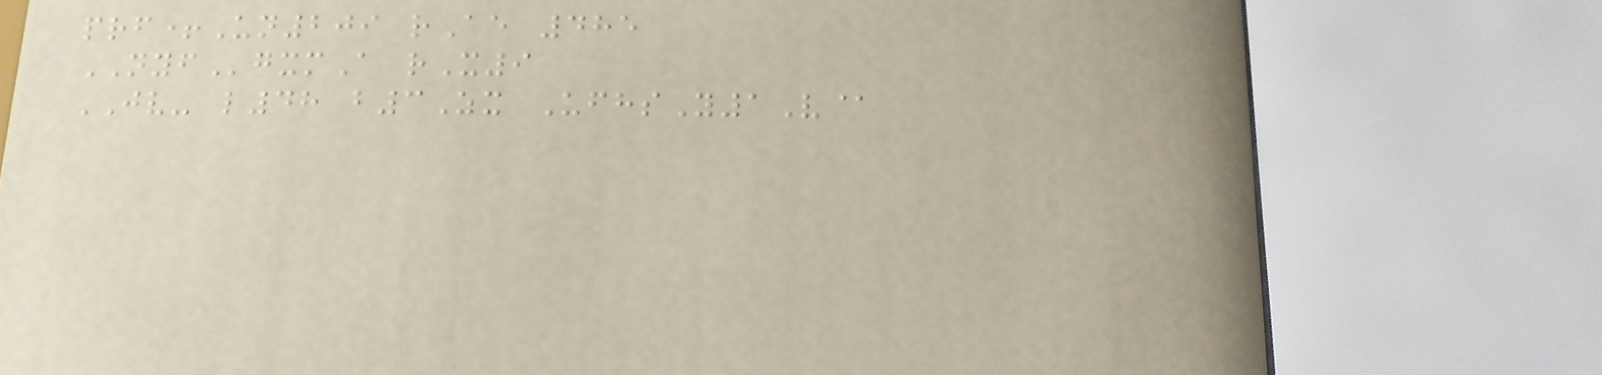prf+Un209 rAe 485
NYFgxmA rX9
JV- l48 b3Zx UfhsY1V@
